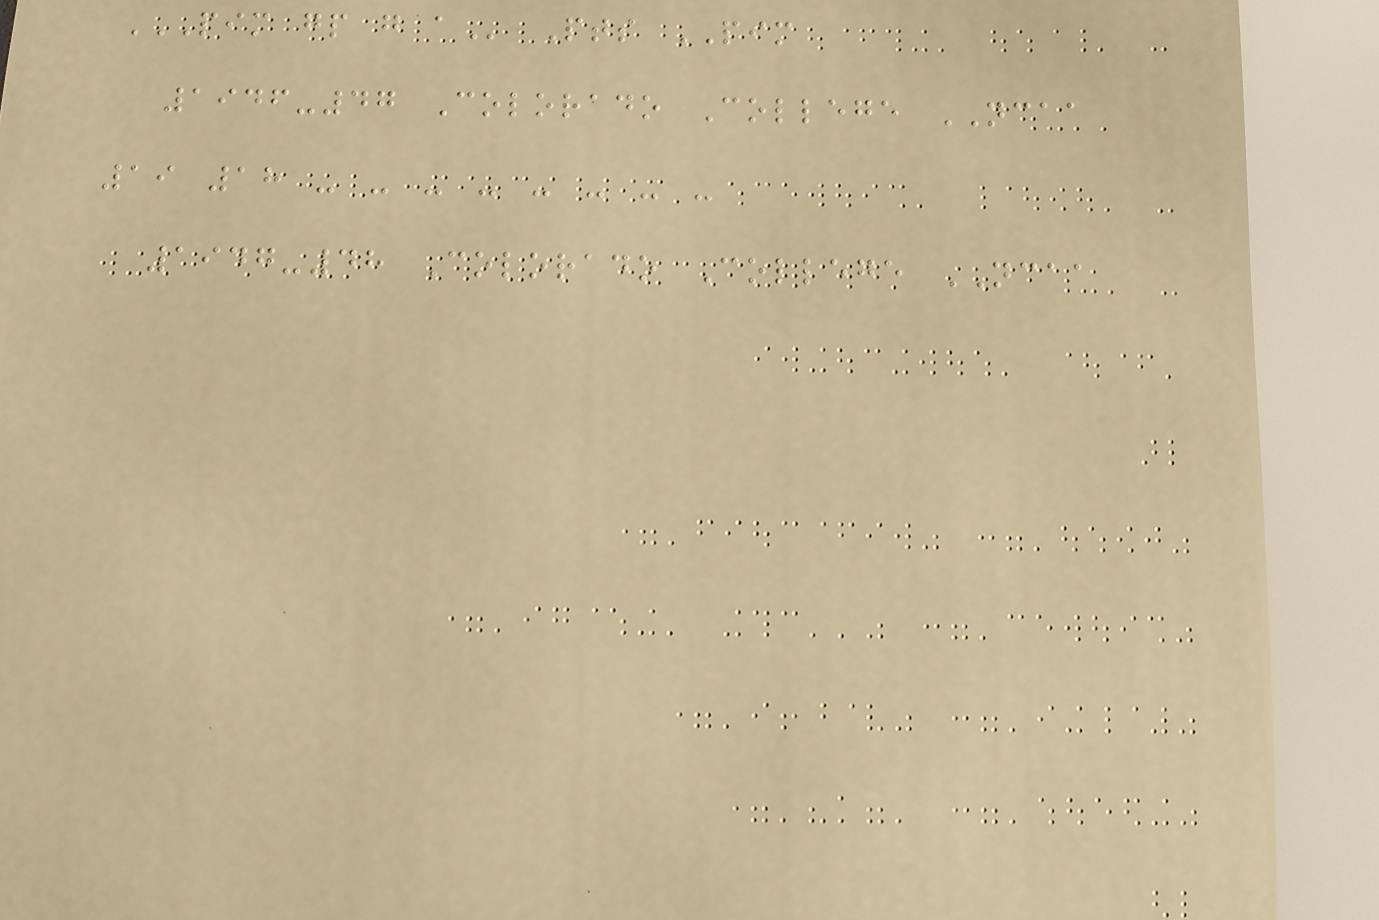PIM GP G A Pts PIM
1946-47 Colorado College NCAA
19 18 - - - - - - - -
1947-48 Colorado College NCAA
